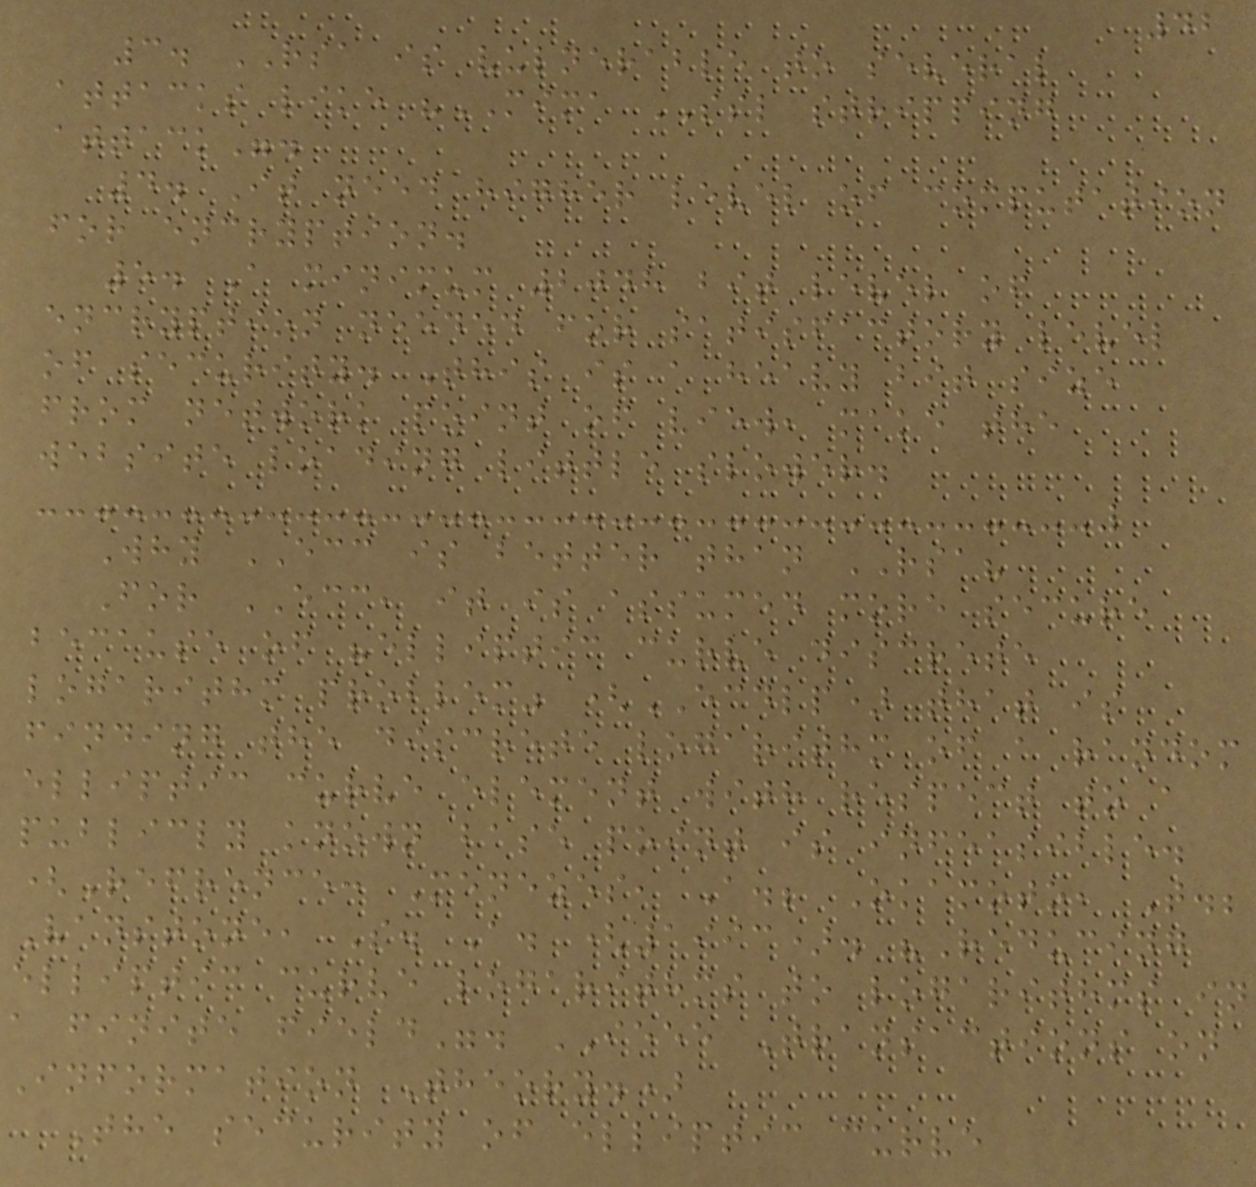42
3. RSA is vulnerable to several
attacks like "MIMA SSL stripping
attack".
4. It need higher level of computation
for encryption.
5. A minimum 2048 bit level of
encryption needed for satisfactory level
of security. This is a heavy bit size
from network point of view, make the
website loading little slower.
Why ECC is better than RSA?
For ECC, it is assumed more secure
because of "elliptic curve discrete
logarithm problem" (ECDLP) that is
finding the discrete logarithm of a random
elliptic curve element with respect to a
publicly known base point is infeasible.
(Refrence: Menezes, A.; Okamoto, T.;
Vanstone, S. A. (1993). "Reducing
elliptic curve logarithms to logarithms in
a finite field". IEEE Transactions on
Information Theory.)
The security of elliptic curve
